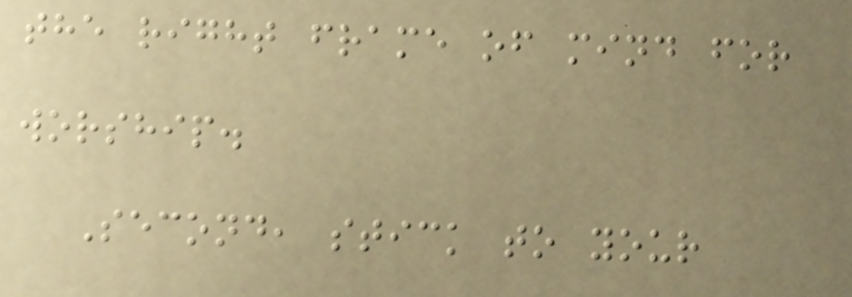the right frame of mind for
worship.
Second, stick to your
